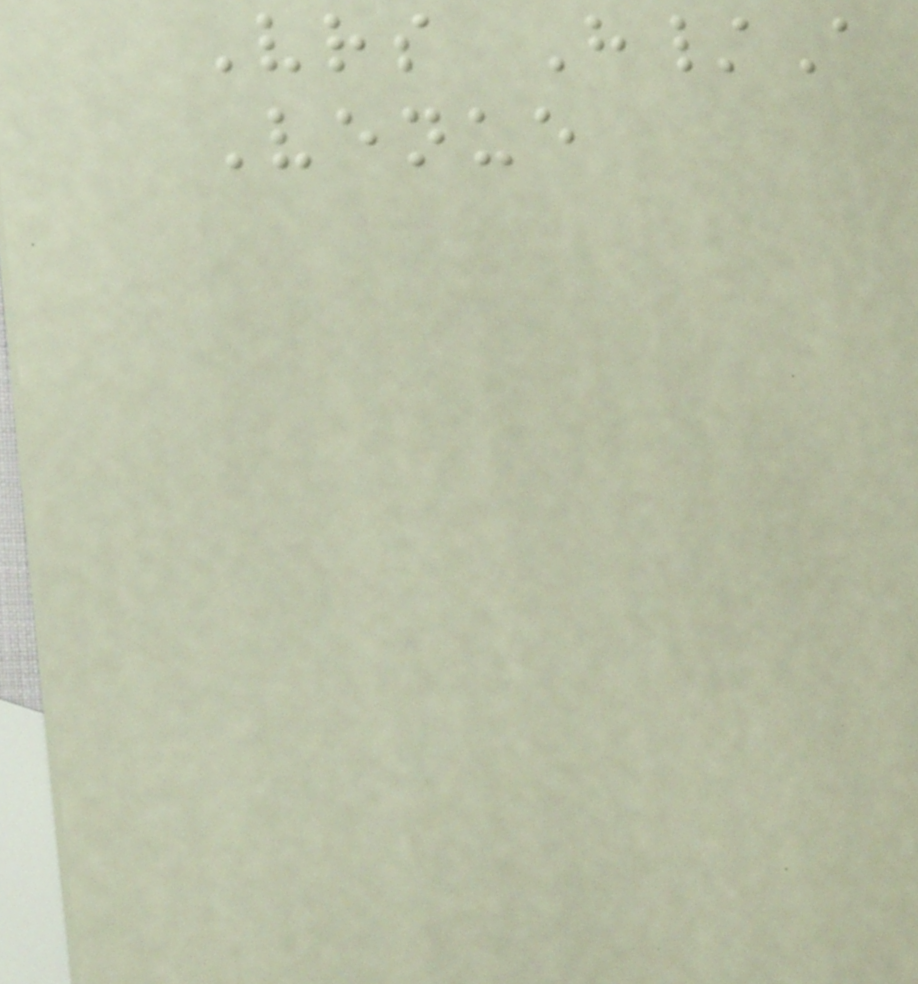Vrs H/A
Venue
